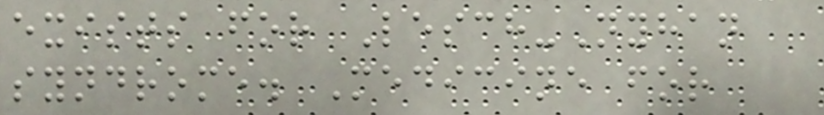exists for Lesch-Nyhan
syndrome. Medicine for
